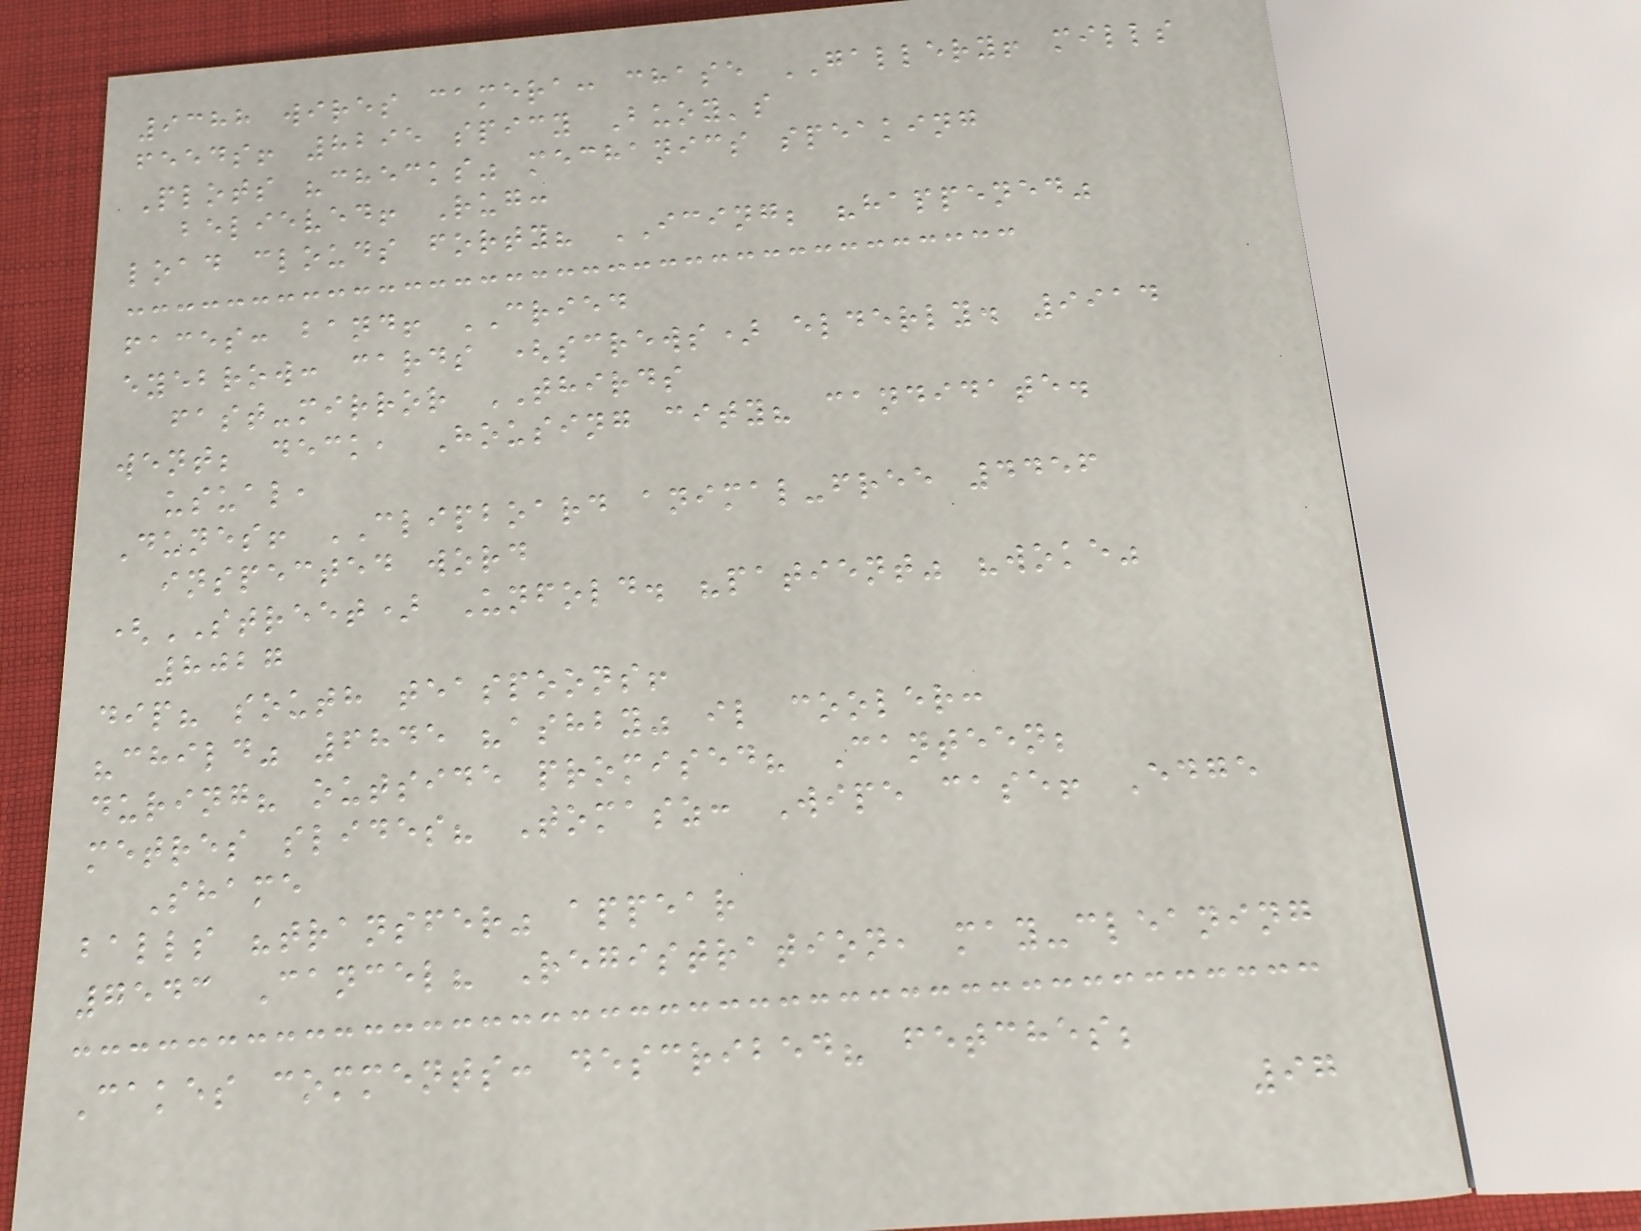9388 wires camera: chase GALLERY! mills
feeds! 8295 spicy Buoy's
Plots "checks" mechanics speaking
believed! Rug:
load clouds forty? ICING; "happened"
faces: band! CRIED
eyebrow: cards (screws) elderly. 9914
fast-mirror THIRDS
went; deck, Housing city? candidate.
usual,
Dunes! CLIPBOARD animal-free 4456
inspected word
(STREET) Unfold. "patient" "woke"
8027
dip? south teaspoons!
"child" 6845 "ashby" il cooler:
during? outside promised? Canteen;
metres slides? Tomasz: Wipe case! Edge
Shame
balls "transfer" appear
7543 Cancel? Registration, may-cleaning
Cakes comments: described? fetches;
97
